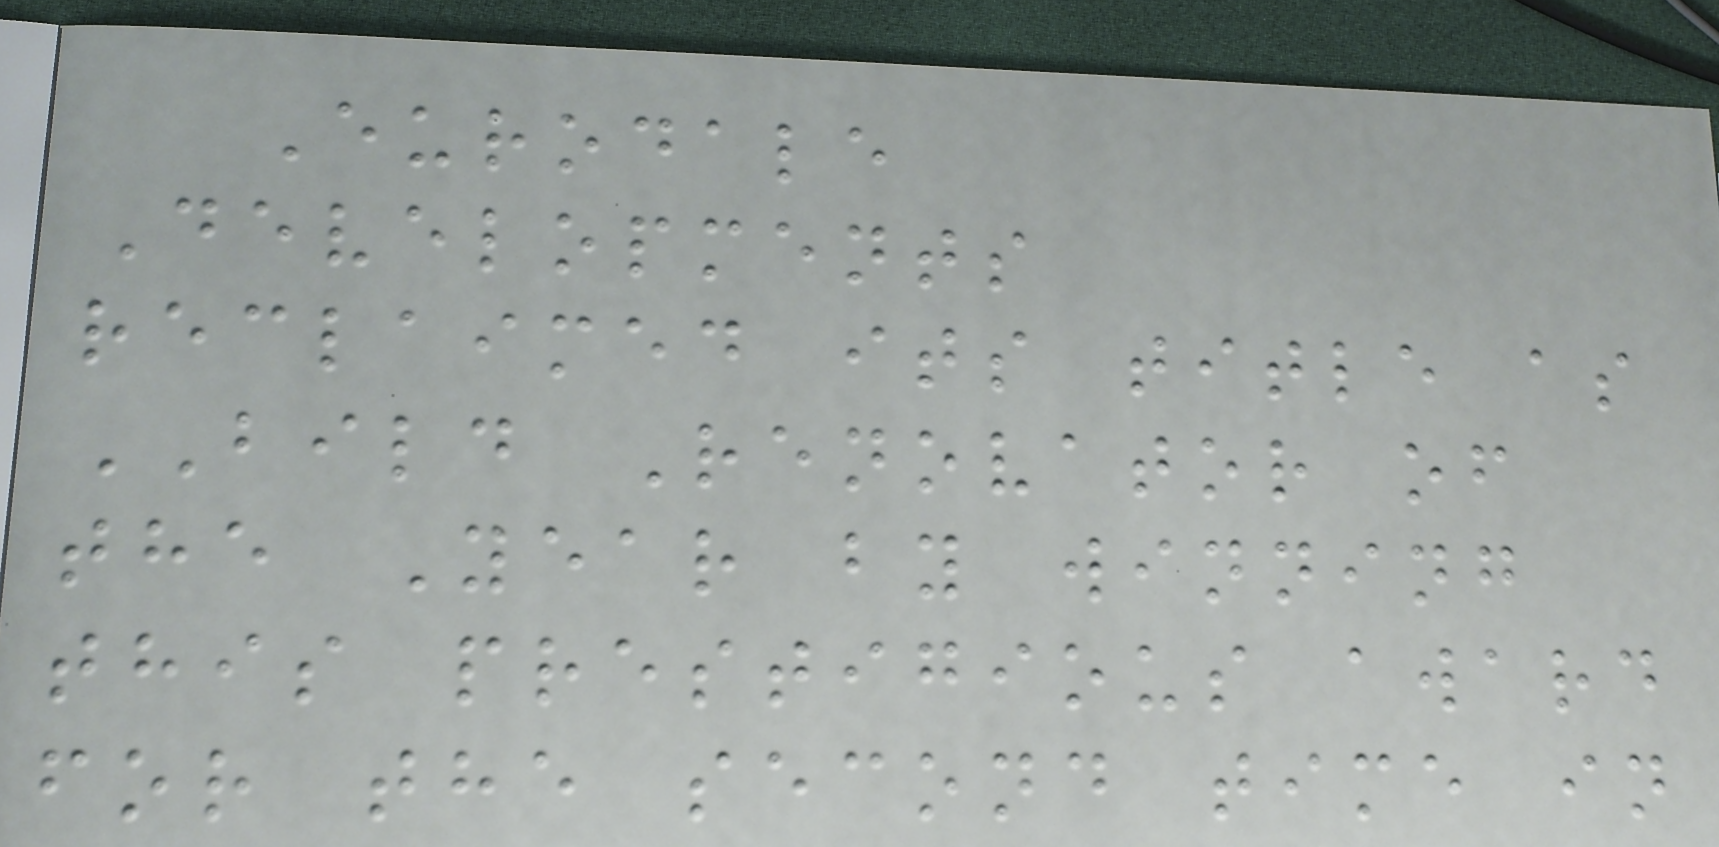Eurodale
Developments
reclaimed its title as
BILD Renovator of
the Year by winning
this prestigious award
for the second time in
